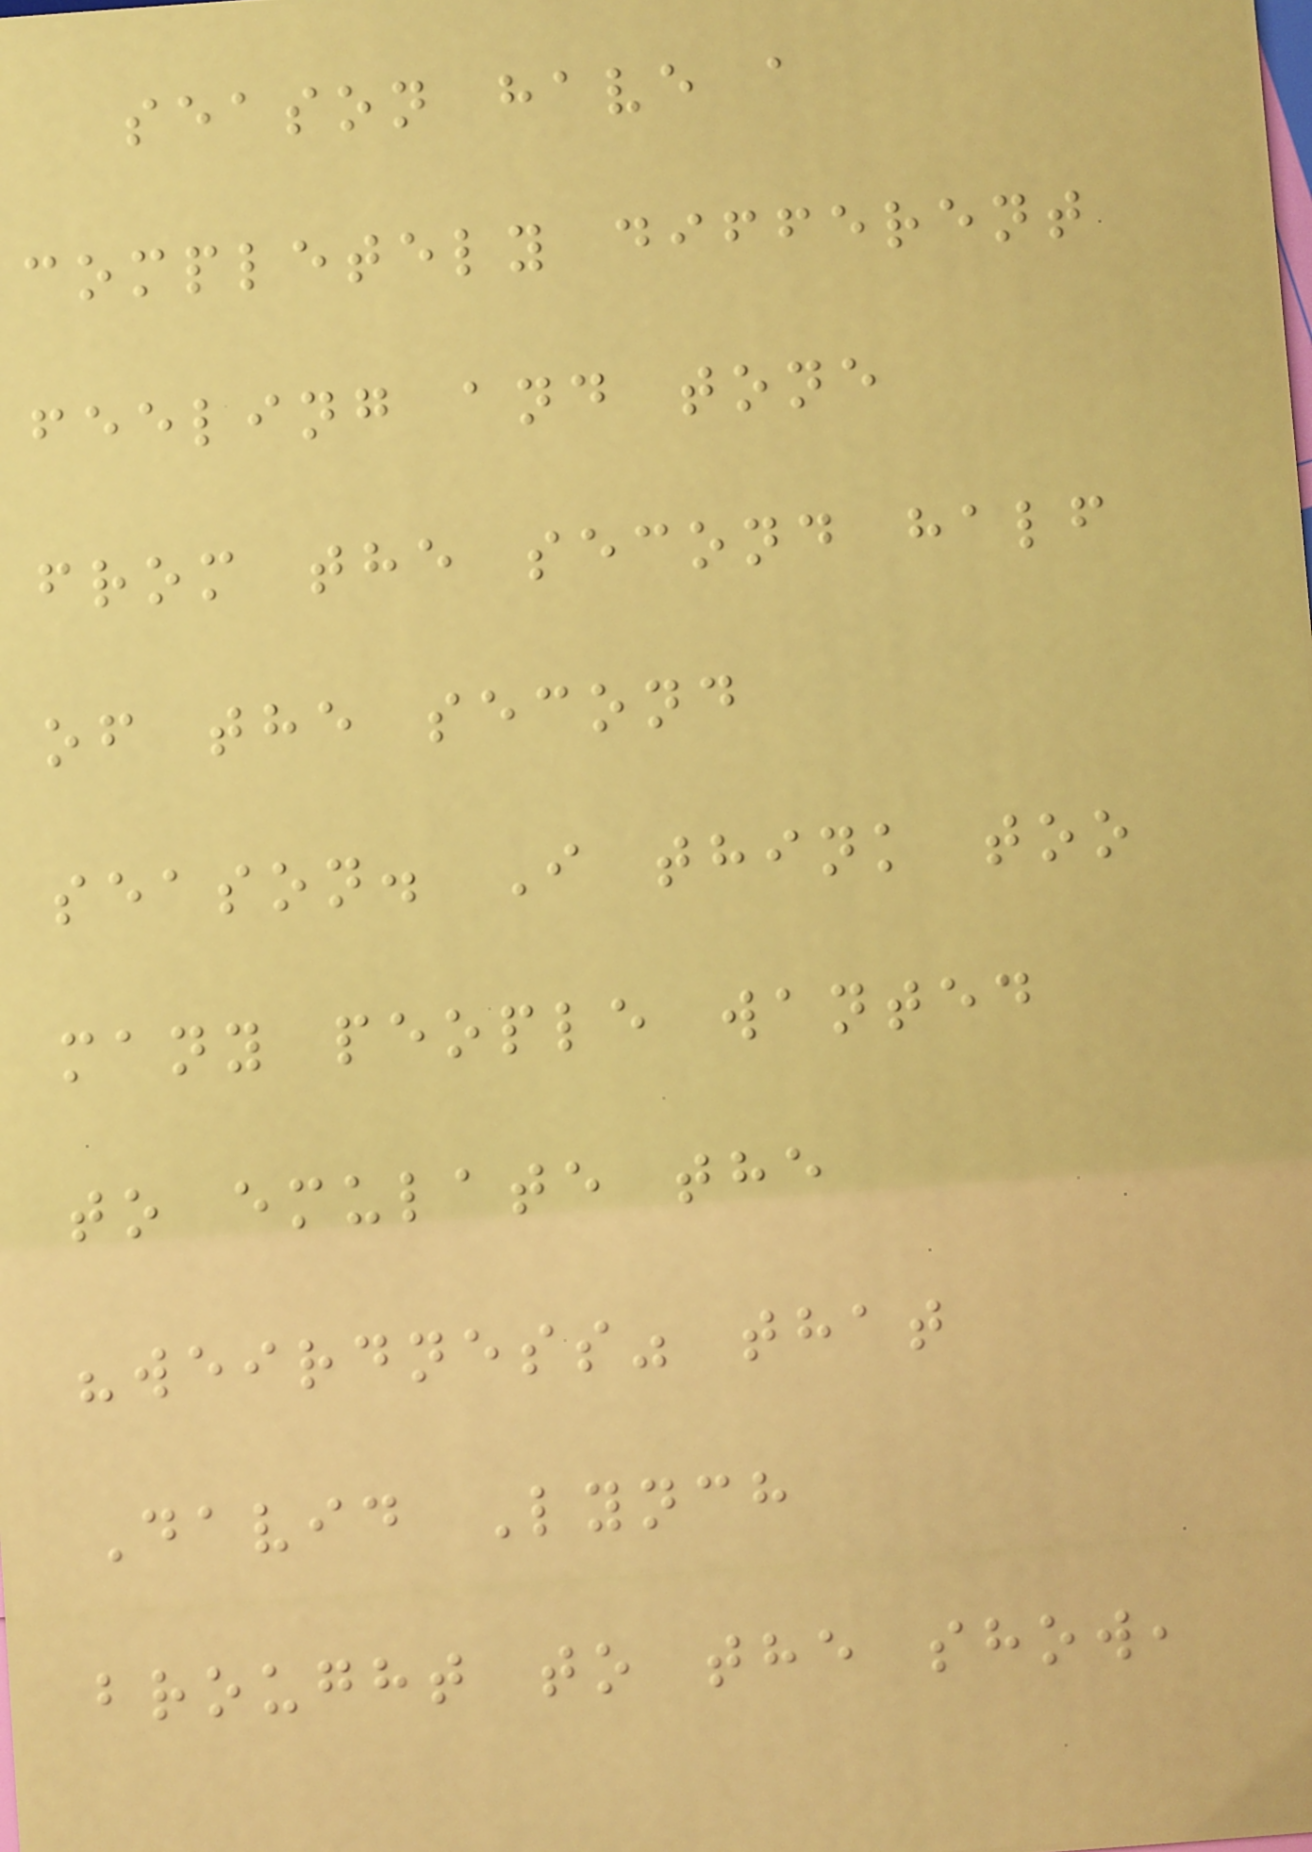season have a
completely different
feeling and tone
from the second half
of the second
season. I think too
many people wanted
to emulate the
"weirdness" that
David Lynch
brought to the show,
